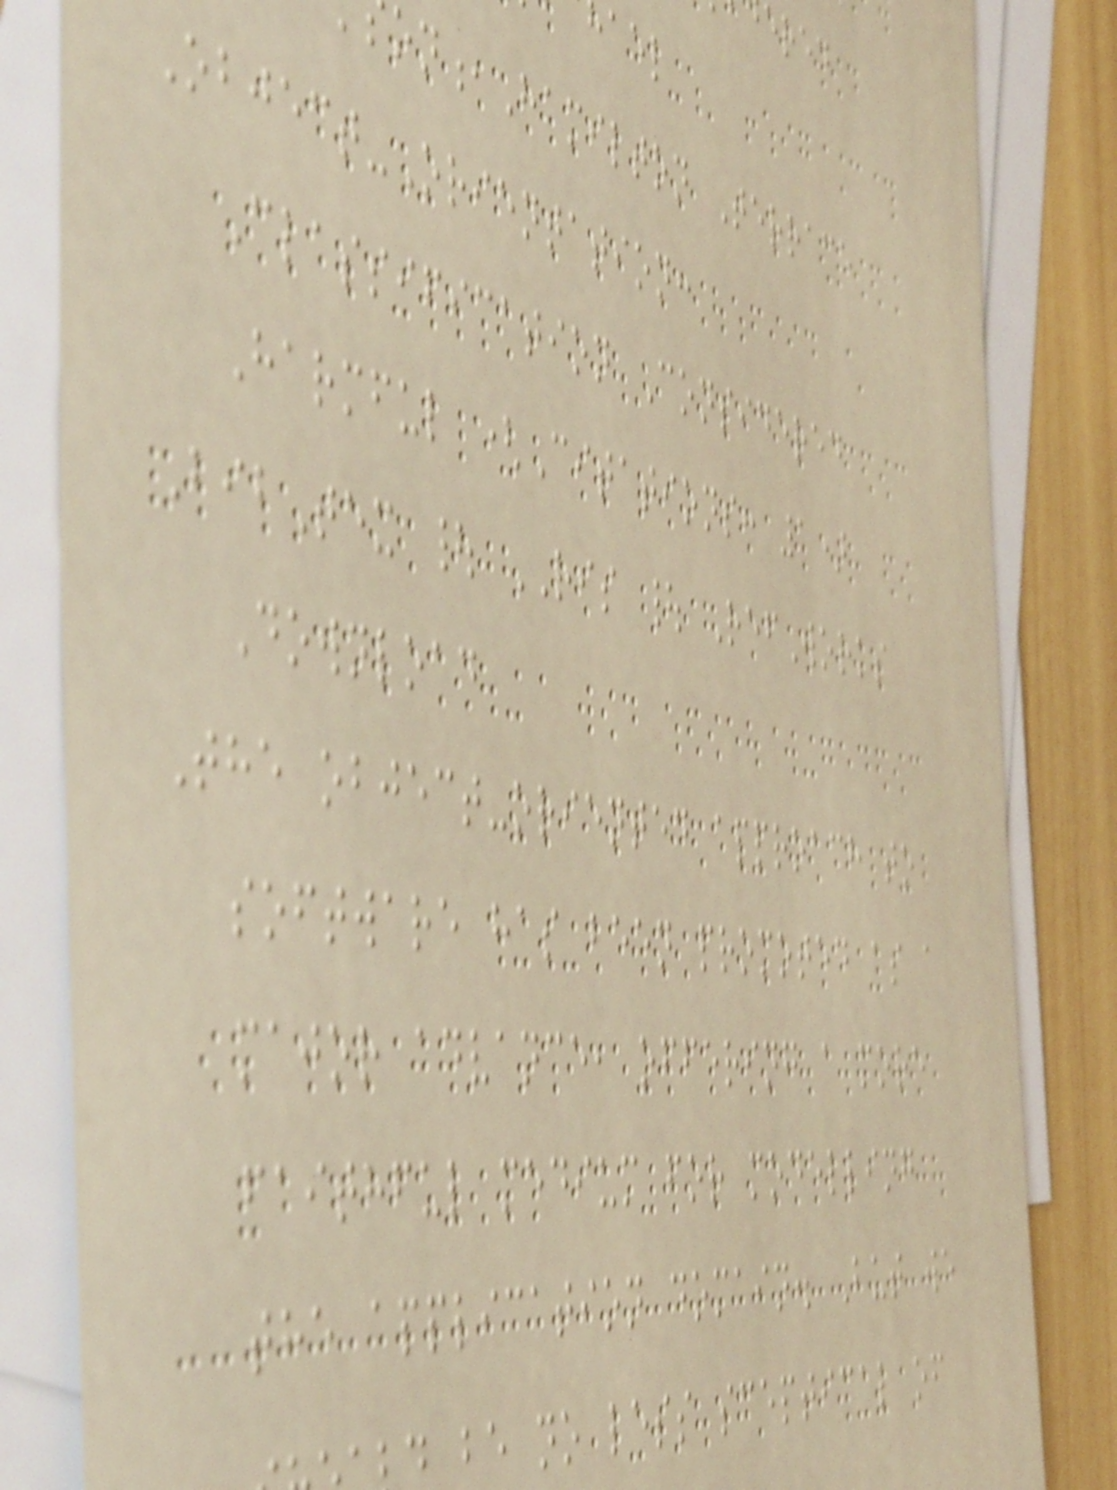on,Hamilton Terrace
Object-Orientation:
Classification Considered
Harmful (Citations: 1)
BibTex | RIS | RefWorks
Download
The object-oriented approach to
software has been promoted as a
major advance, offering a more
faithful medium for modelling
the application domain. But we
be no less sceptical of
